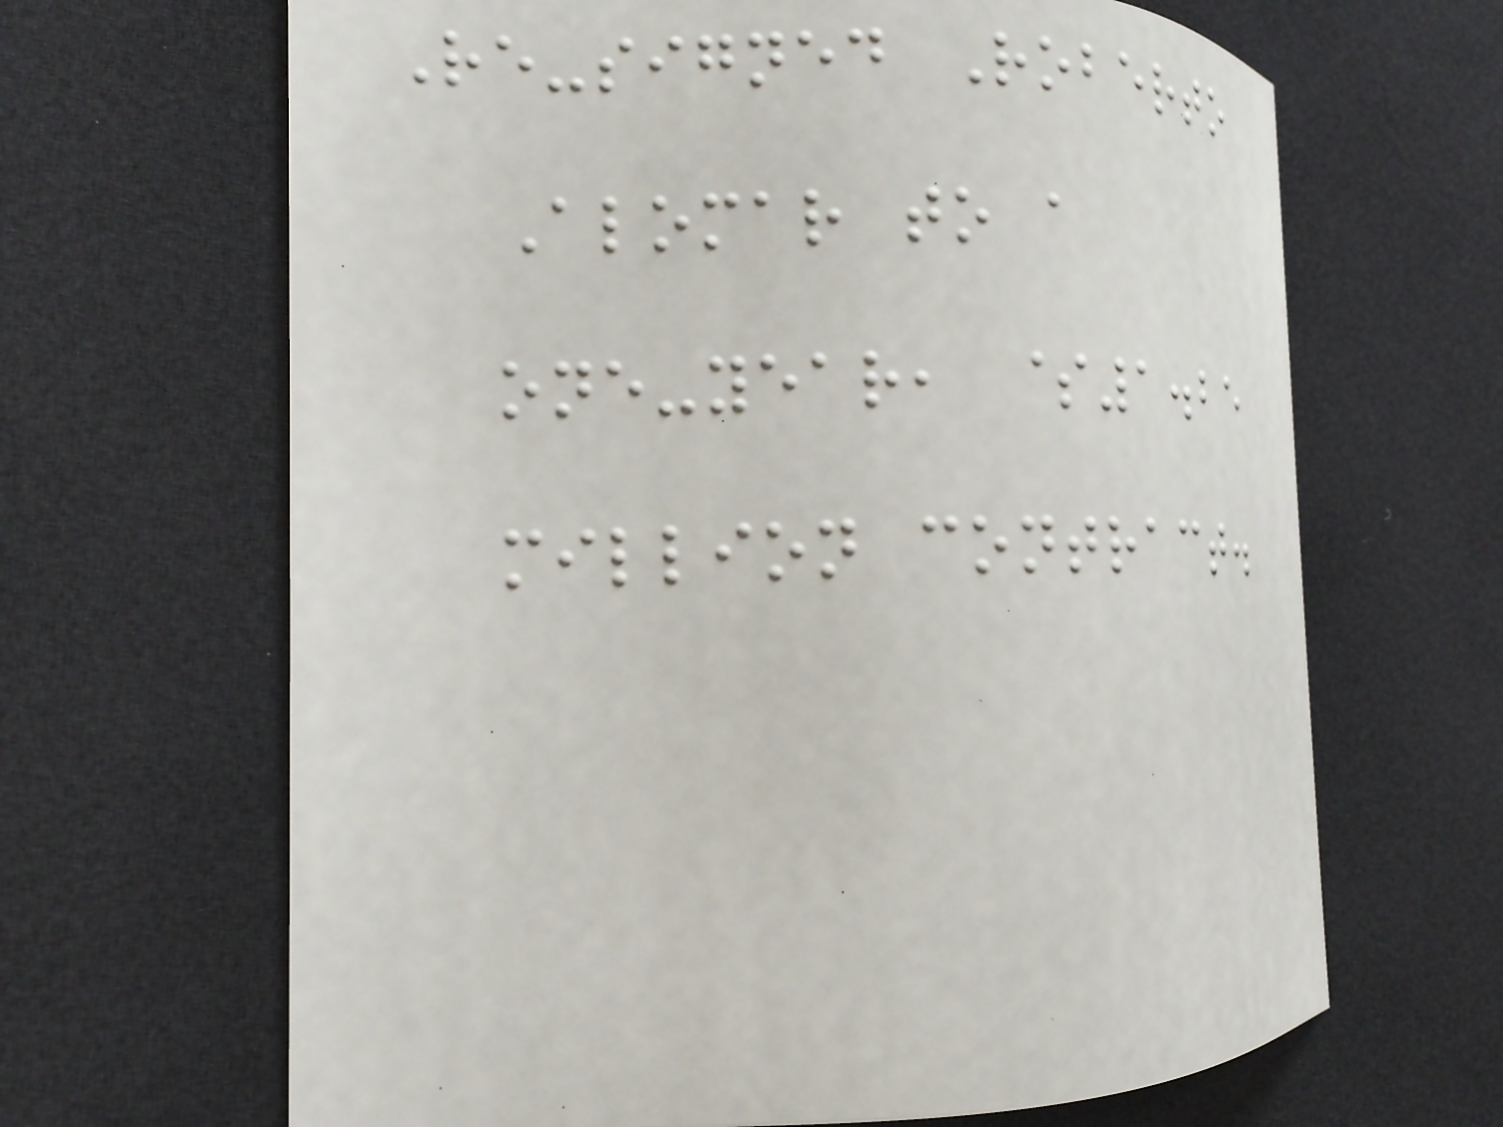Re-signed Roberto
Alomar to a
one-year, $1.25
million contract.
